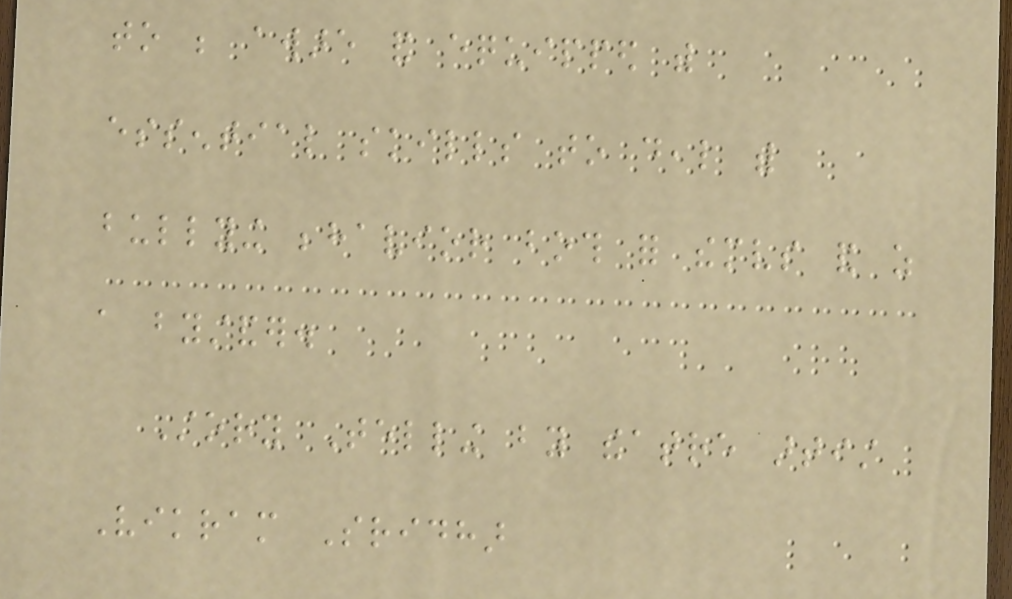to be aware and equipped with
essential skills to deal with
bullying behavior both for themselves and as
a bystander.
Story Telling by theatre artist
Vikram Sridhar
